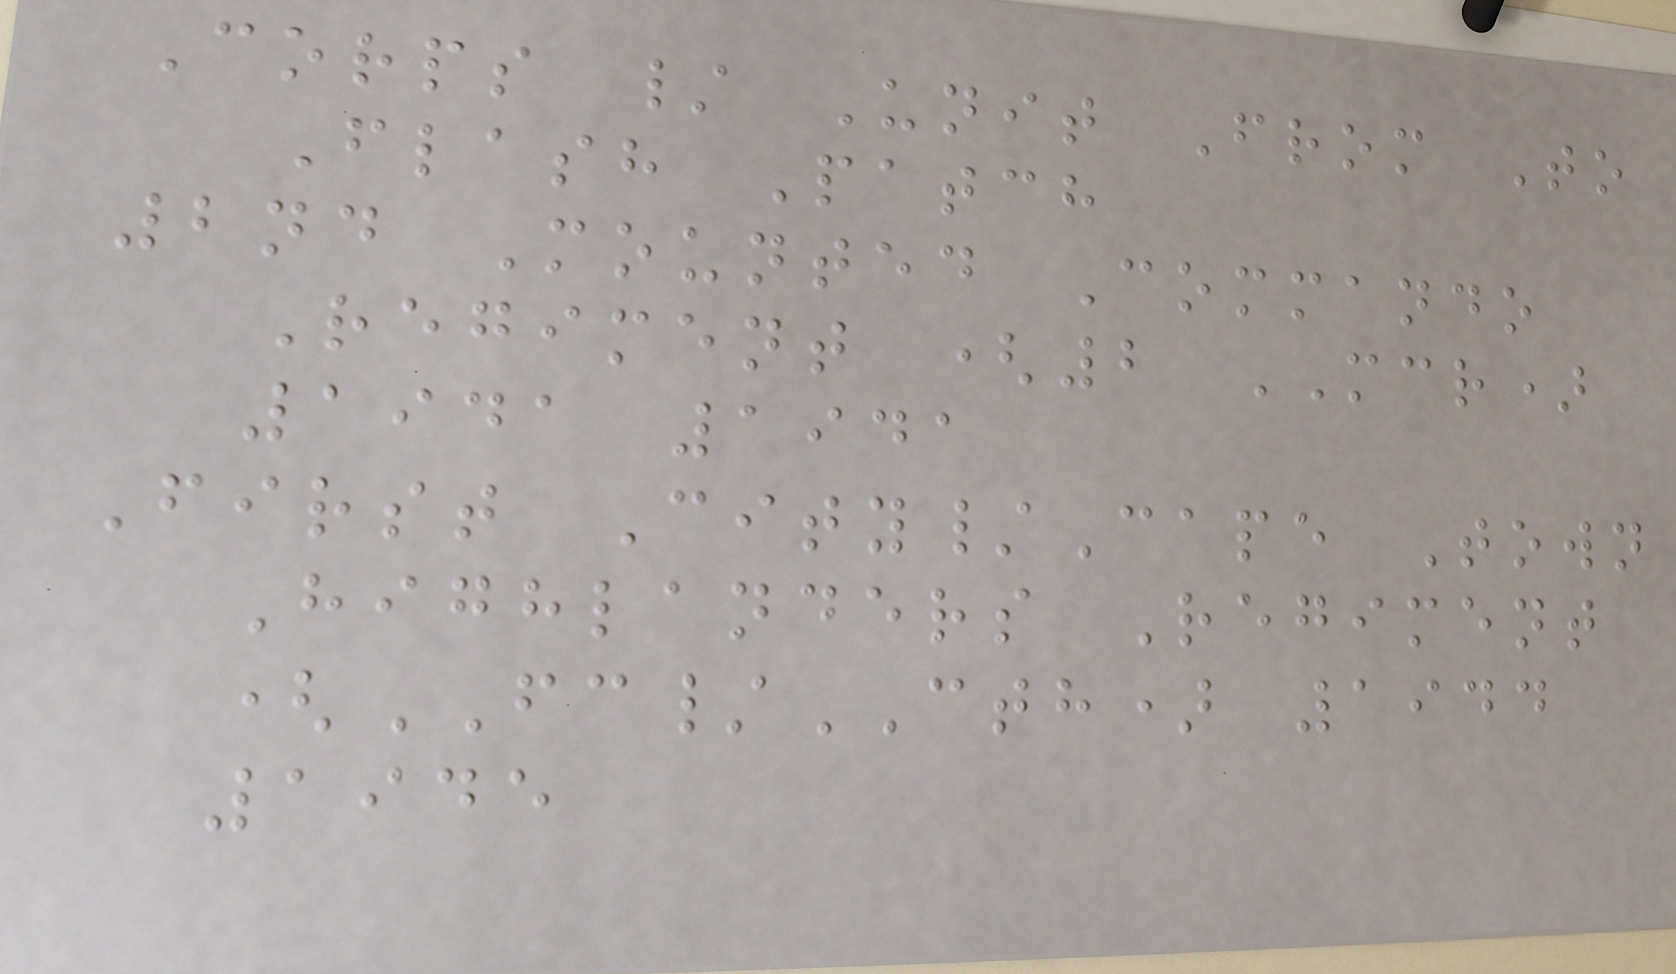Corps / Unit From To
Flash Patch
2nd Mounted Commando
Regiment (2 MCR)
1941 1941
First City/Cape Town
Highlanders Regiment
(FC/CTH) 1944
1945
